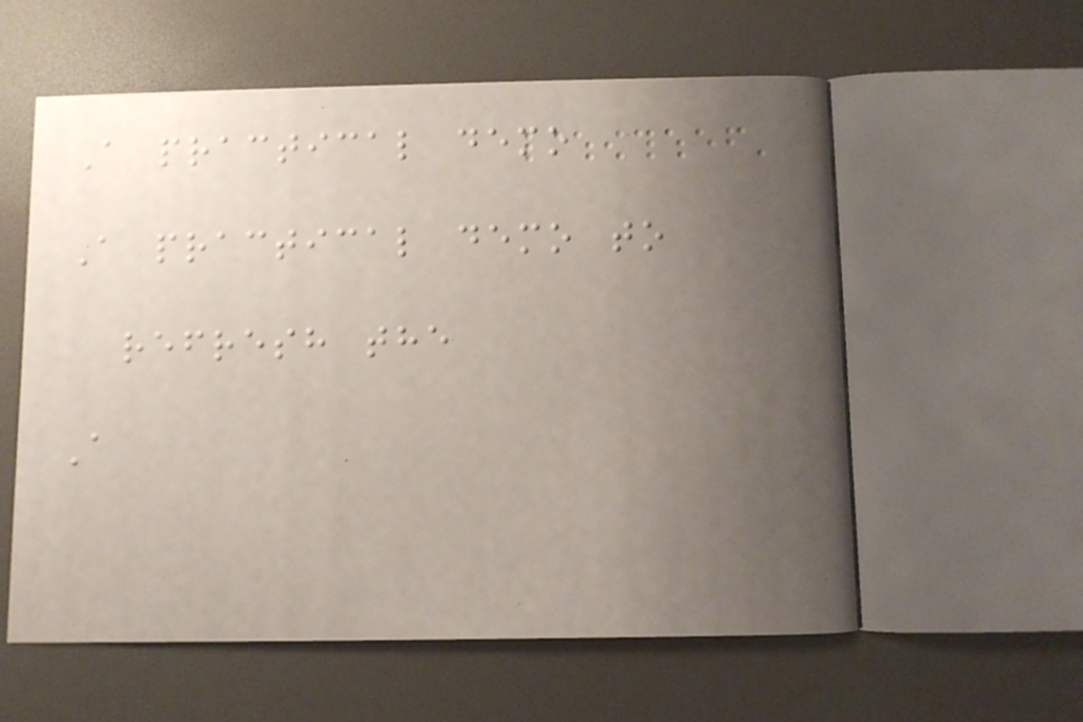A practical demo
A practical demo to
refresh the
A
